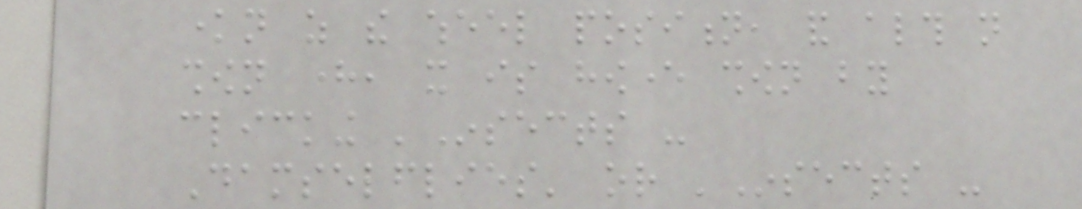known as the wheel position, and although not
shown here, it is however shown by
clicking 'Insects -
Damselflies' or 'Insects -
